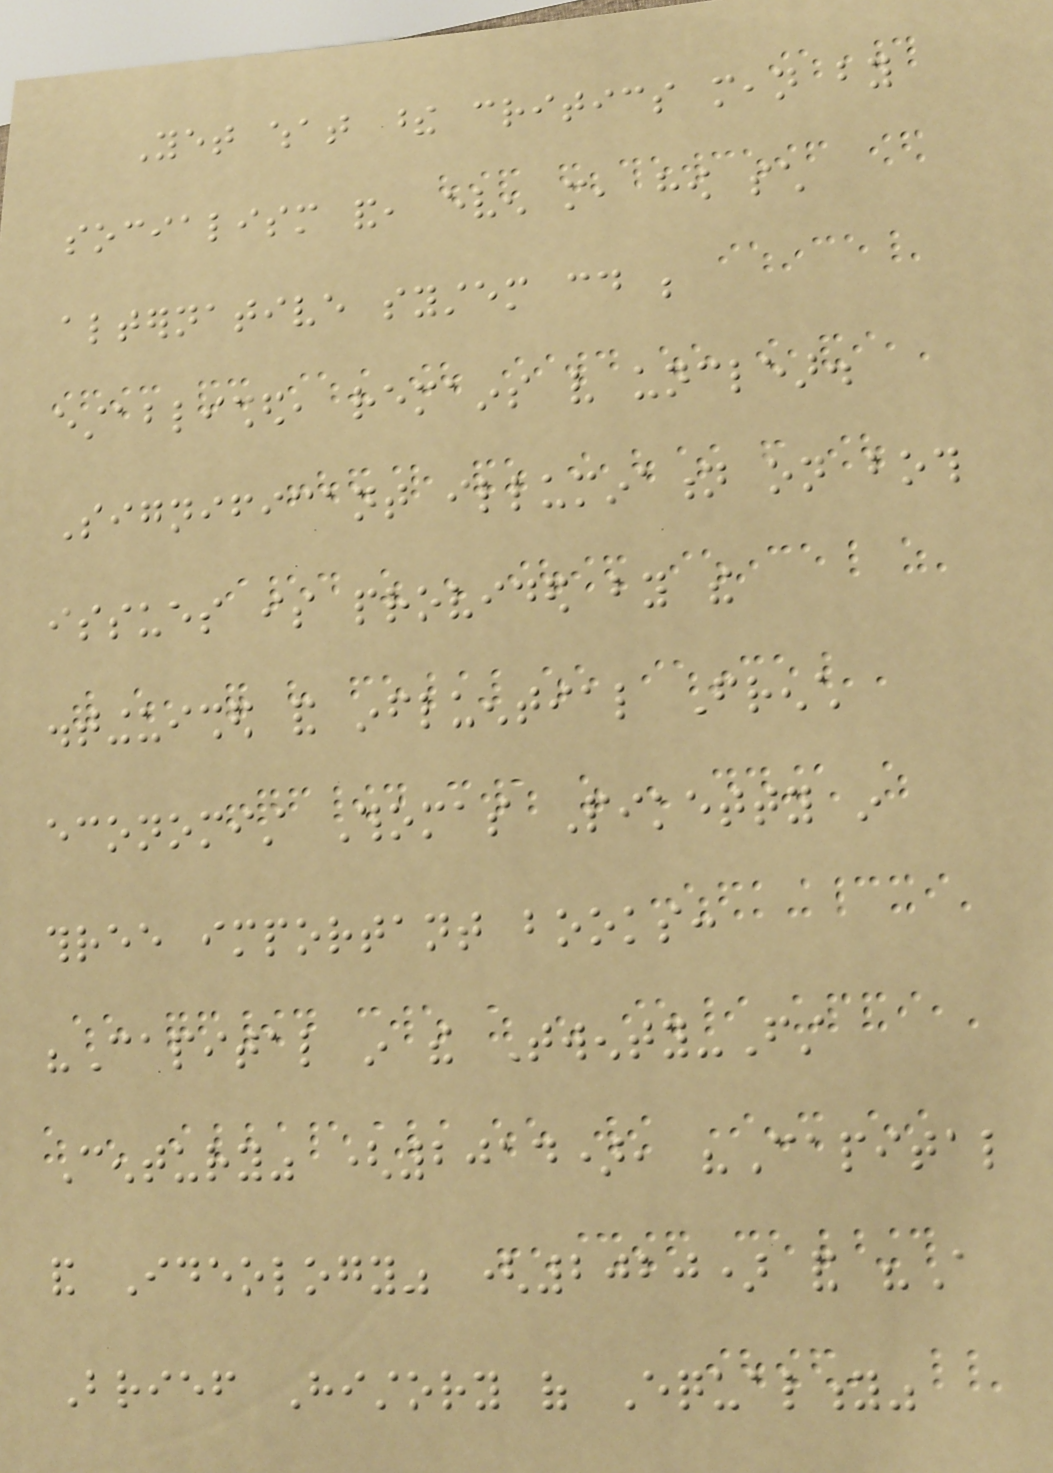Yet what these critics mean by
socialism and, even more, how such
alternative system could be
established, remains very unclear.
Significant illumination on both
issues is provided by the
distinguished and influential French
economist Thomas Piketty in
three important books:
"Capital in the Twenty-First
Century" (2014), "Capital
and Ideology" (2020) and "A
Brief History of Equality"
